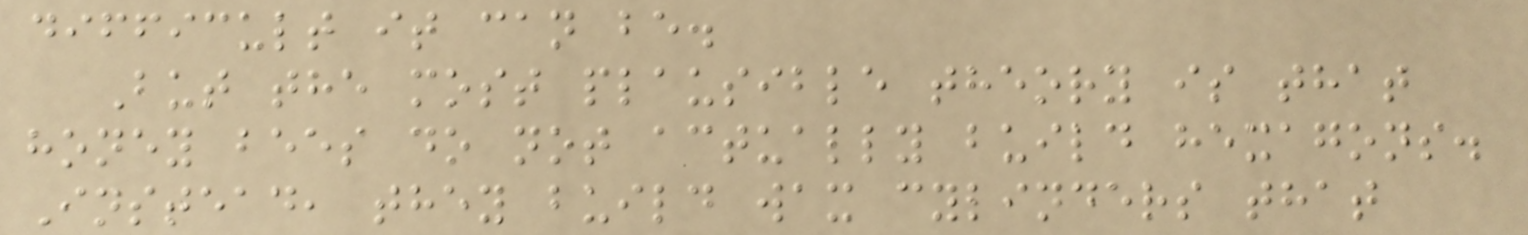difficult it can be.
But the most plausible theory is that
honey bees do not actually build hexagons.
Instead, they build wax cylinders that
